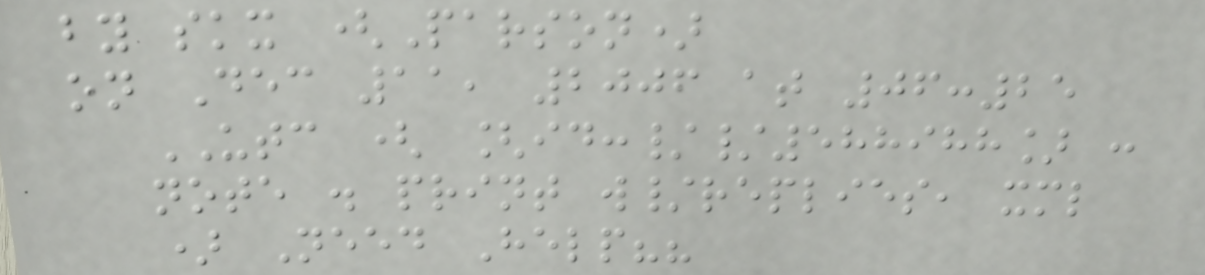by skx (Parson)
on Dec 11, 2006 at 06:25
UTC ( [id://588988] :
note . print w/replies, xml
) Need Help??
